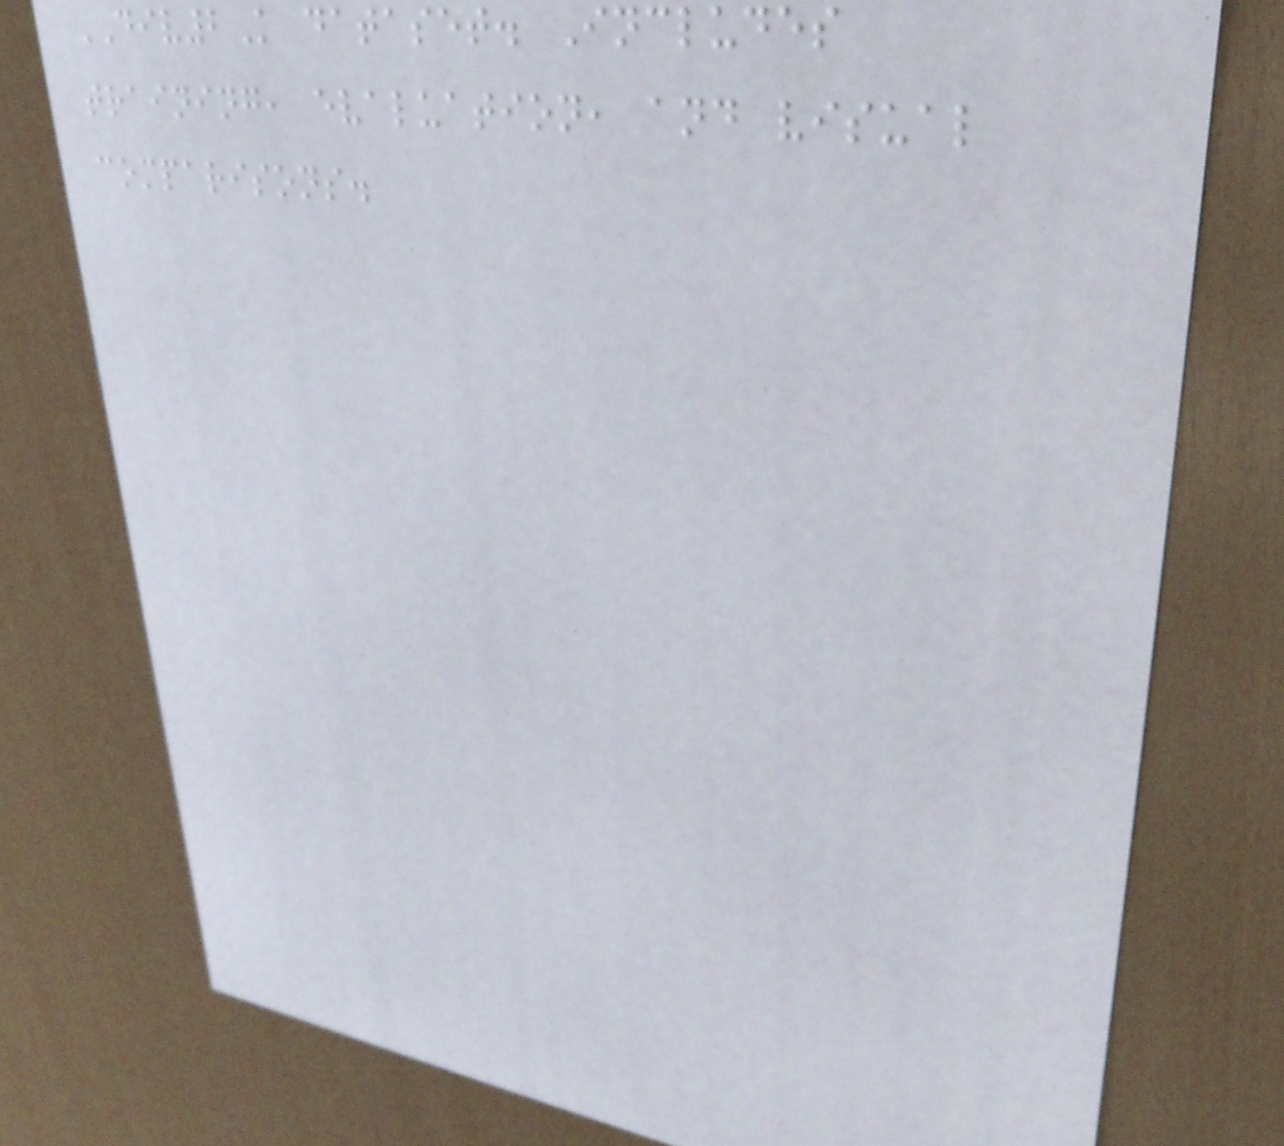DIV2K dataset. Includes
training, evaluation, and visual
comparisons.
